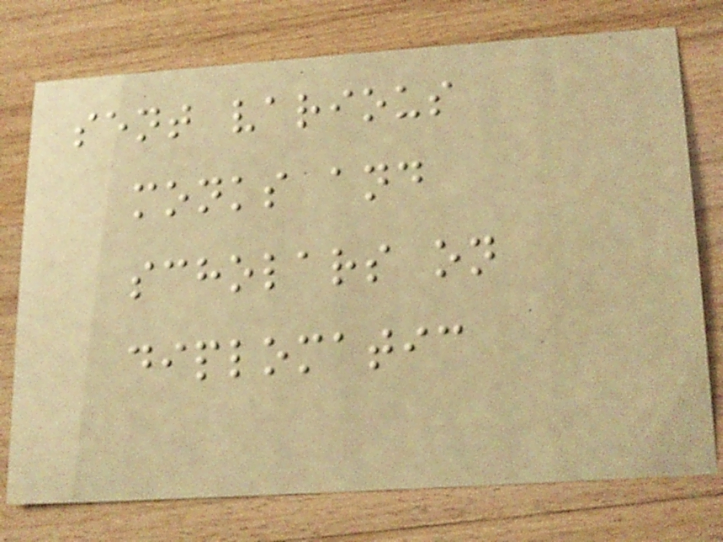sent various
monks and
scholars on
diplomatic
